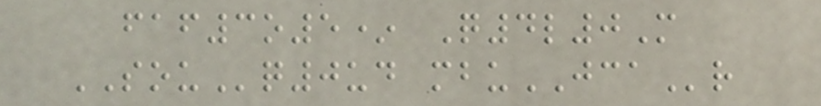faf3o5* Q4l0M
SOUq0ud mbuJCAr
